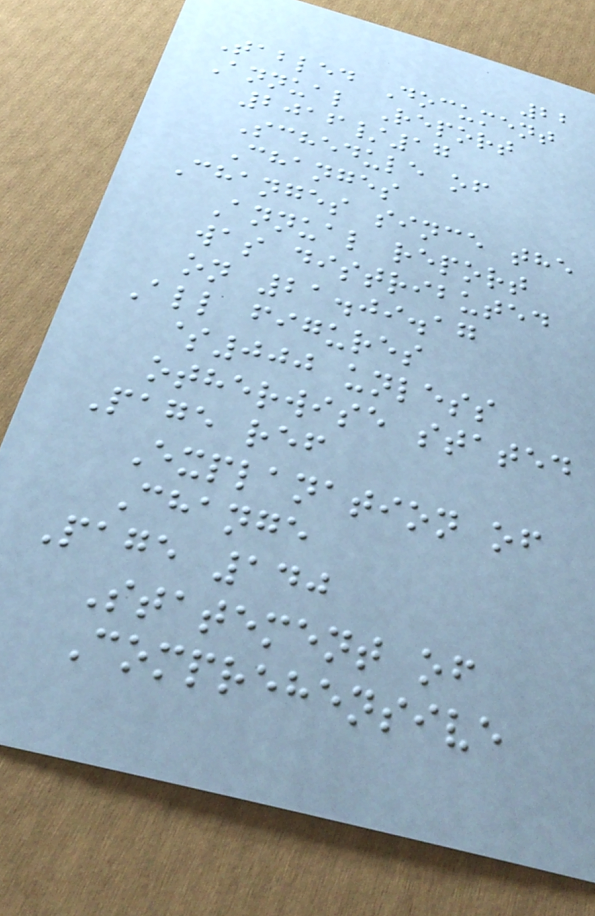22
Tabled Document
Annual Report
2016/17
Schedule of
Changes
Changes since the
Annual report
was distributed
on 21.09.17
All figures
$000 unless
otherwise stated
Page ref
Explanation of
Change
Page 140
Statement of
Comprehensive
